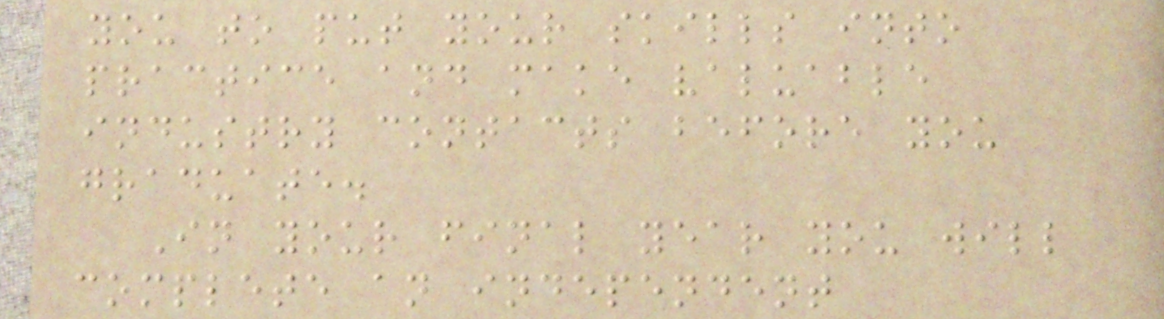you to put your skills into
practice and make valuable
industry contacts before you
graduate.
In your final year you will
complete an independent
